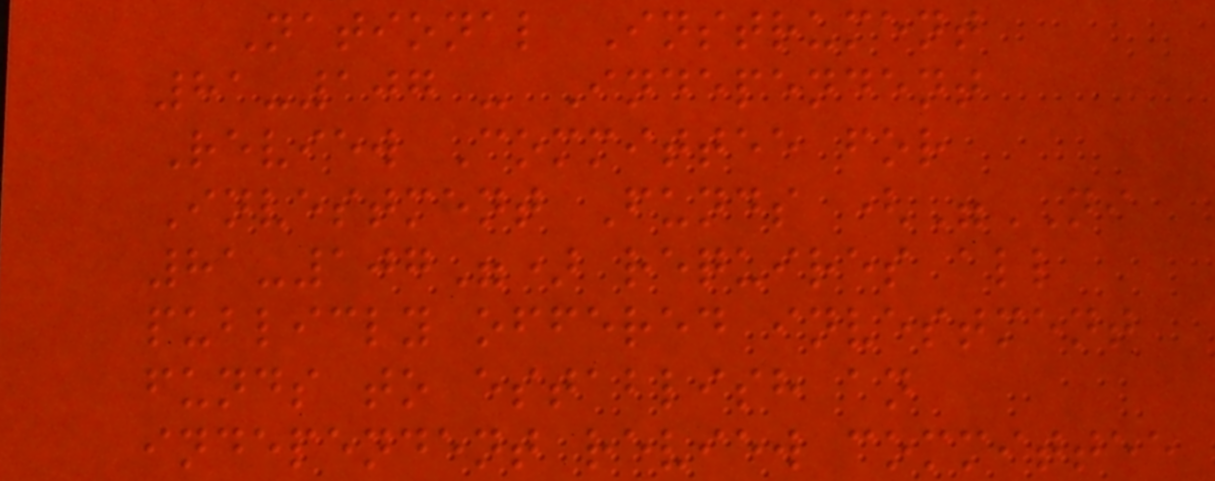National Instrument
81-107 - Independent
Review Committee for
Investment Funds ("NI
81-107") requires all
publicly offered investment
funds to establish an
independent review committee
